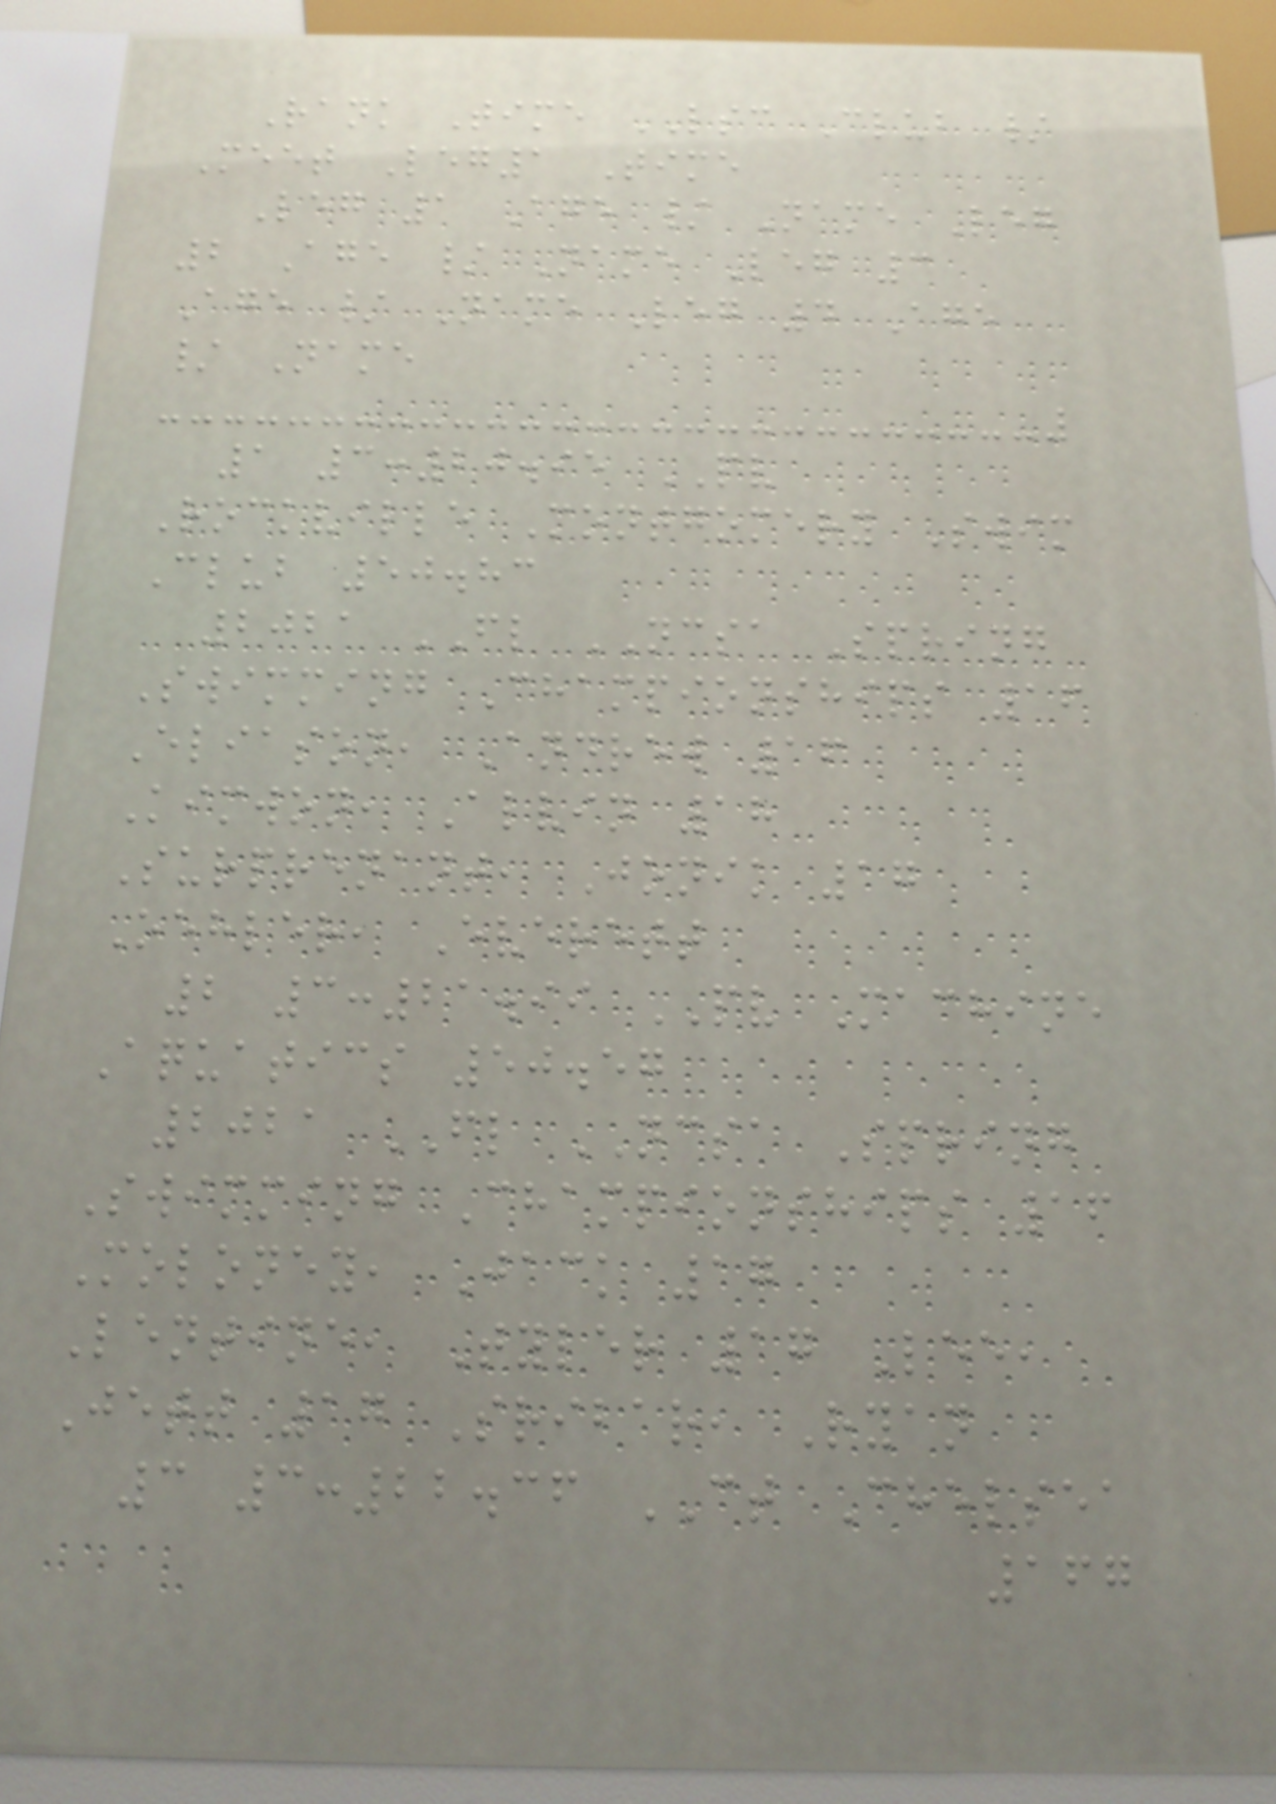Rank Time LSC Club /
Meet Leg1 Time
Leg 1 Age / Name Leg
2 Age / Name Leg 3
Age / Name Leg 4 Age
/ Name
1 3:20.95 PV
Rockville Montgomery Swim
Club 50.83
2021 FL NCSA Spring
Swimming Championships 16
Eliason, Andrew 16
Kimwon, Alvin 18
Surprenant, Jonik 17
Oehler, Everett
2 3:21.99 PV Machine
Aquatics 50.57
2021 FL NCSA Spring
Swimming Championships 16
Moloney, Jack 17
Lentine, Tyler 17 Lee,
Jett 17 Sribar, Ryan
3 3:22.36 CT Chelsea
167
